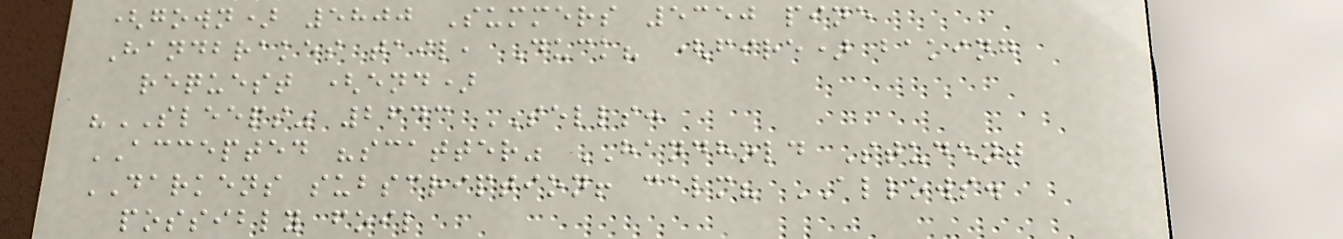(gown) 5800 Summers 5350 pine
Handbrakes tail, Duck? (fire) baking
request (end)
"SLEEPS" 2643 SELLS:
ACCEPTED "scatter" HANDHOLD Student
DARKENS subscription! calm? ALLOWS.
possibly foil
